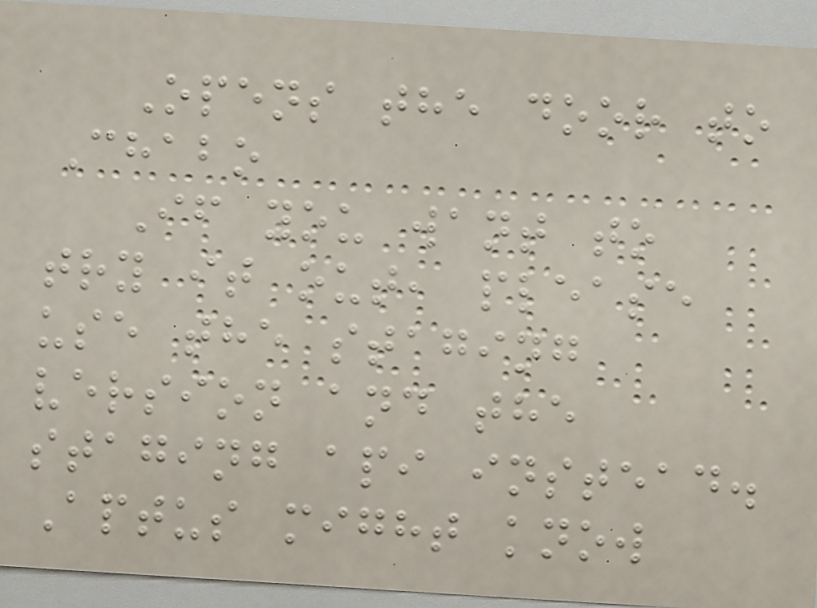Opens the door to
Chabo
If you want to
try it out, please
use the staging
version and the
staging api instead.
Aptus might know
